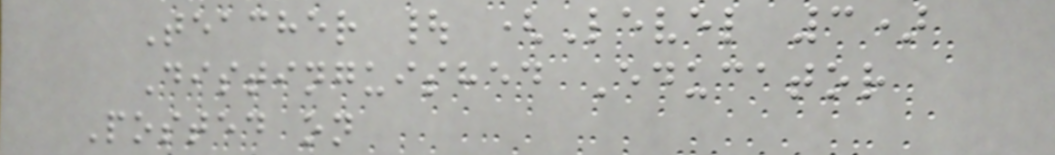Teacher | (Level 3)
Distinguished Educator
Posted on
